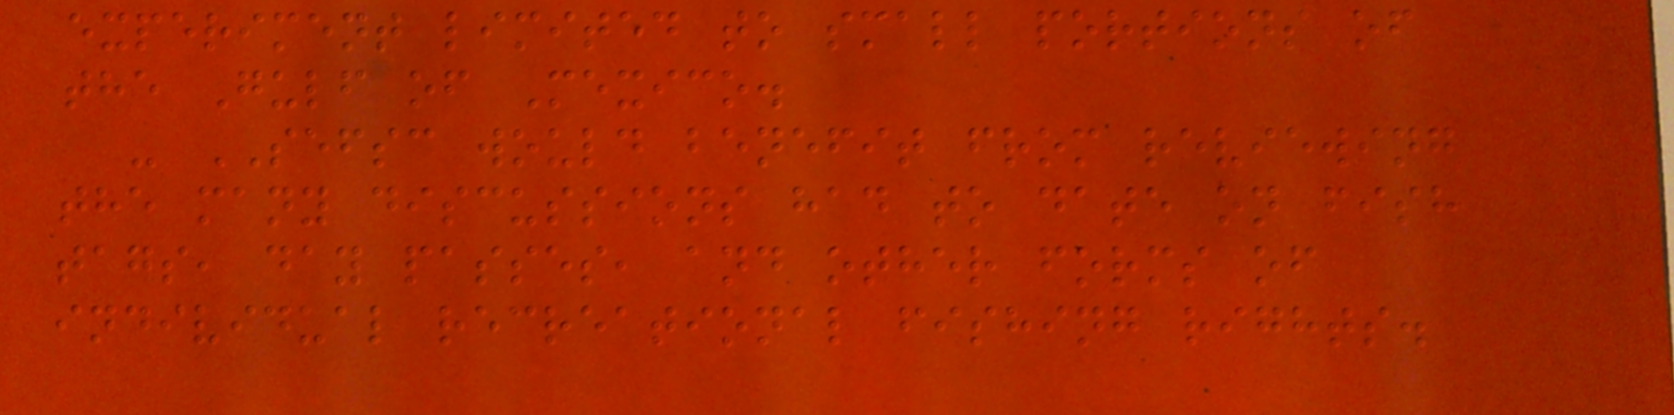experiment limited to small portions of
the Gulf of Mexico.
- SEFSC would benefit from reviewing
the many discussions had to date on fish
tags, day passes, and other forms of
individual recreational fishing rights.
